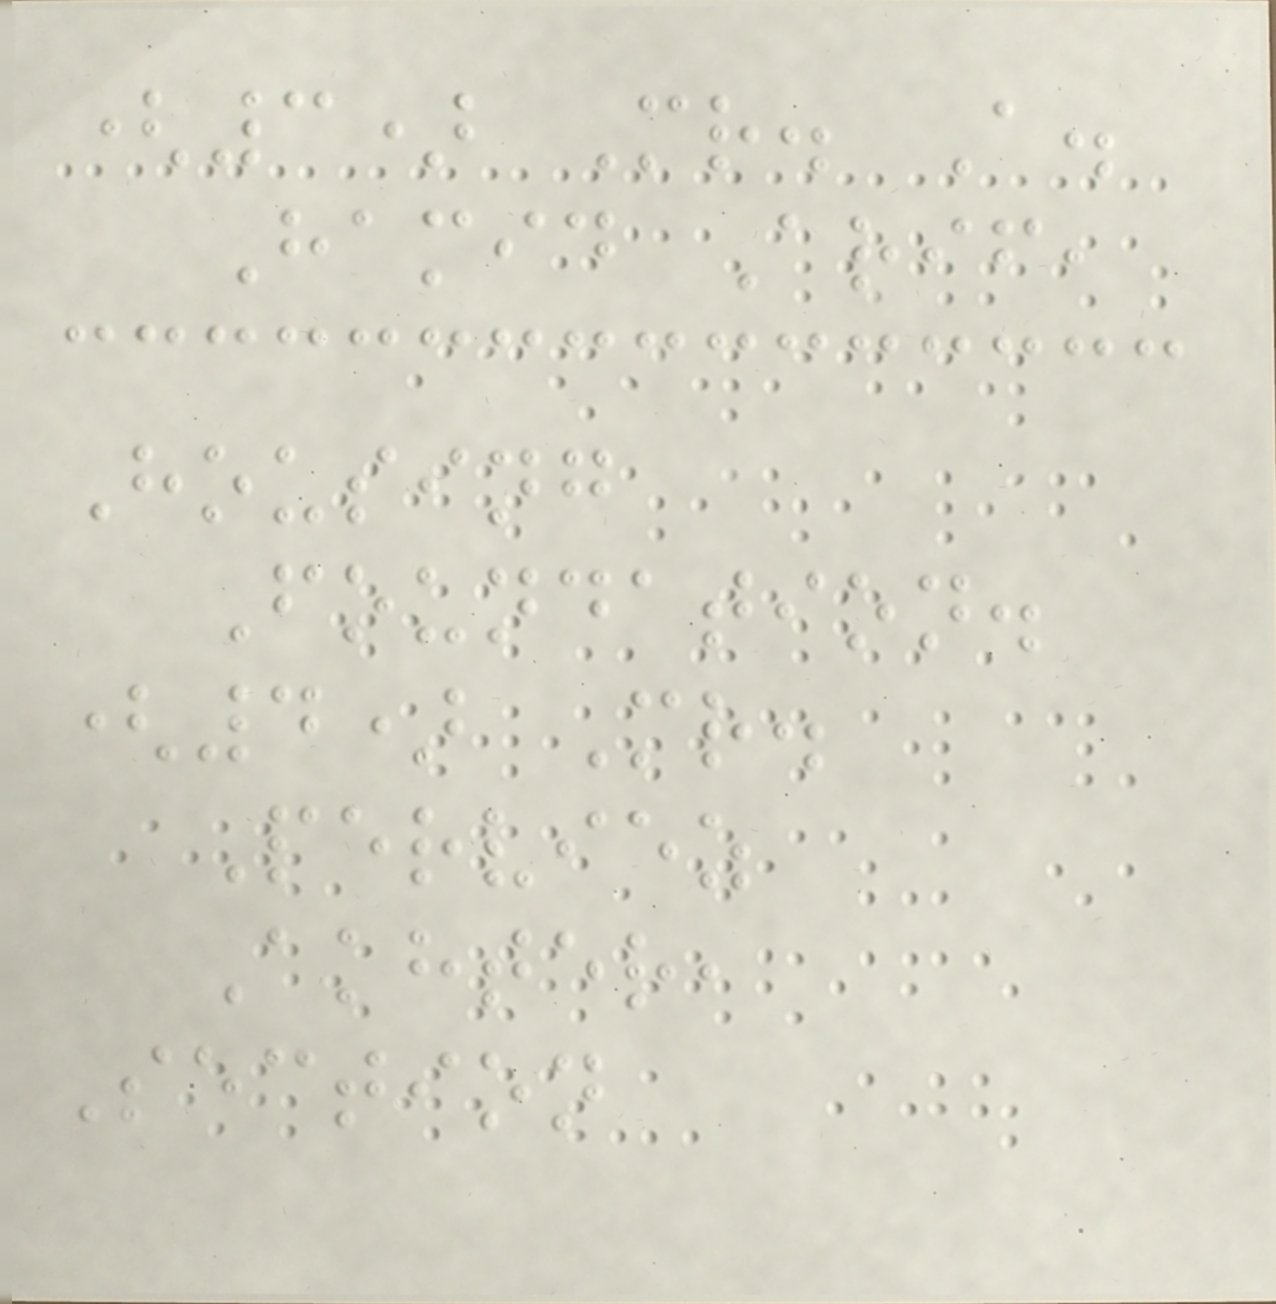(3) Mr. A.
Hamid Arif,
Housing
Foundation.
(4) Mr.
Perviez
Akhter,
Section
